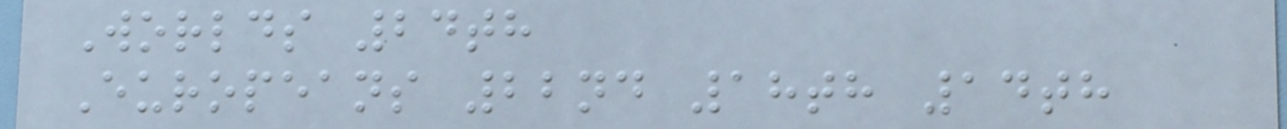Worlds 24th
Europeans 22nd 18th 14th
